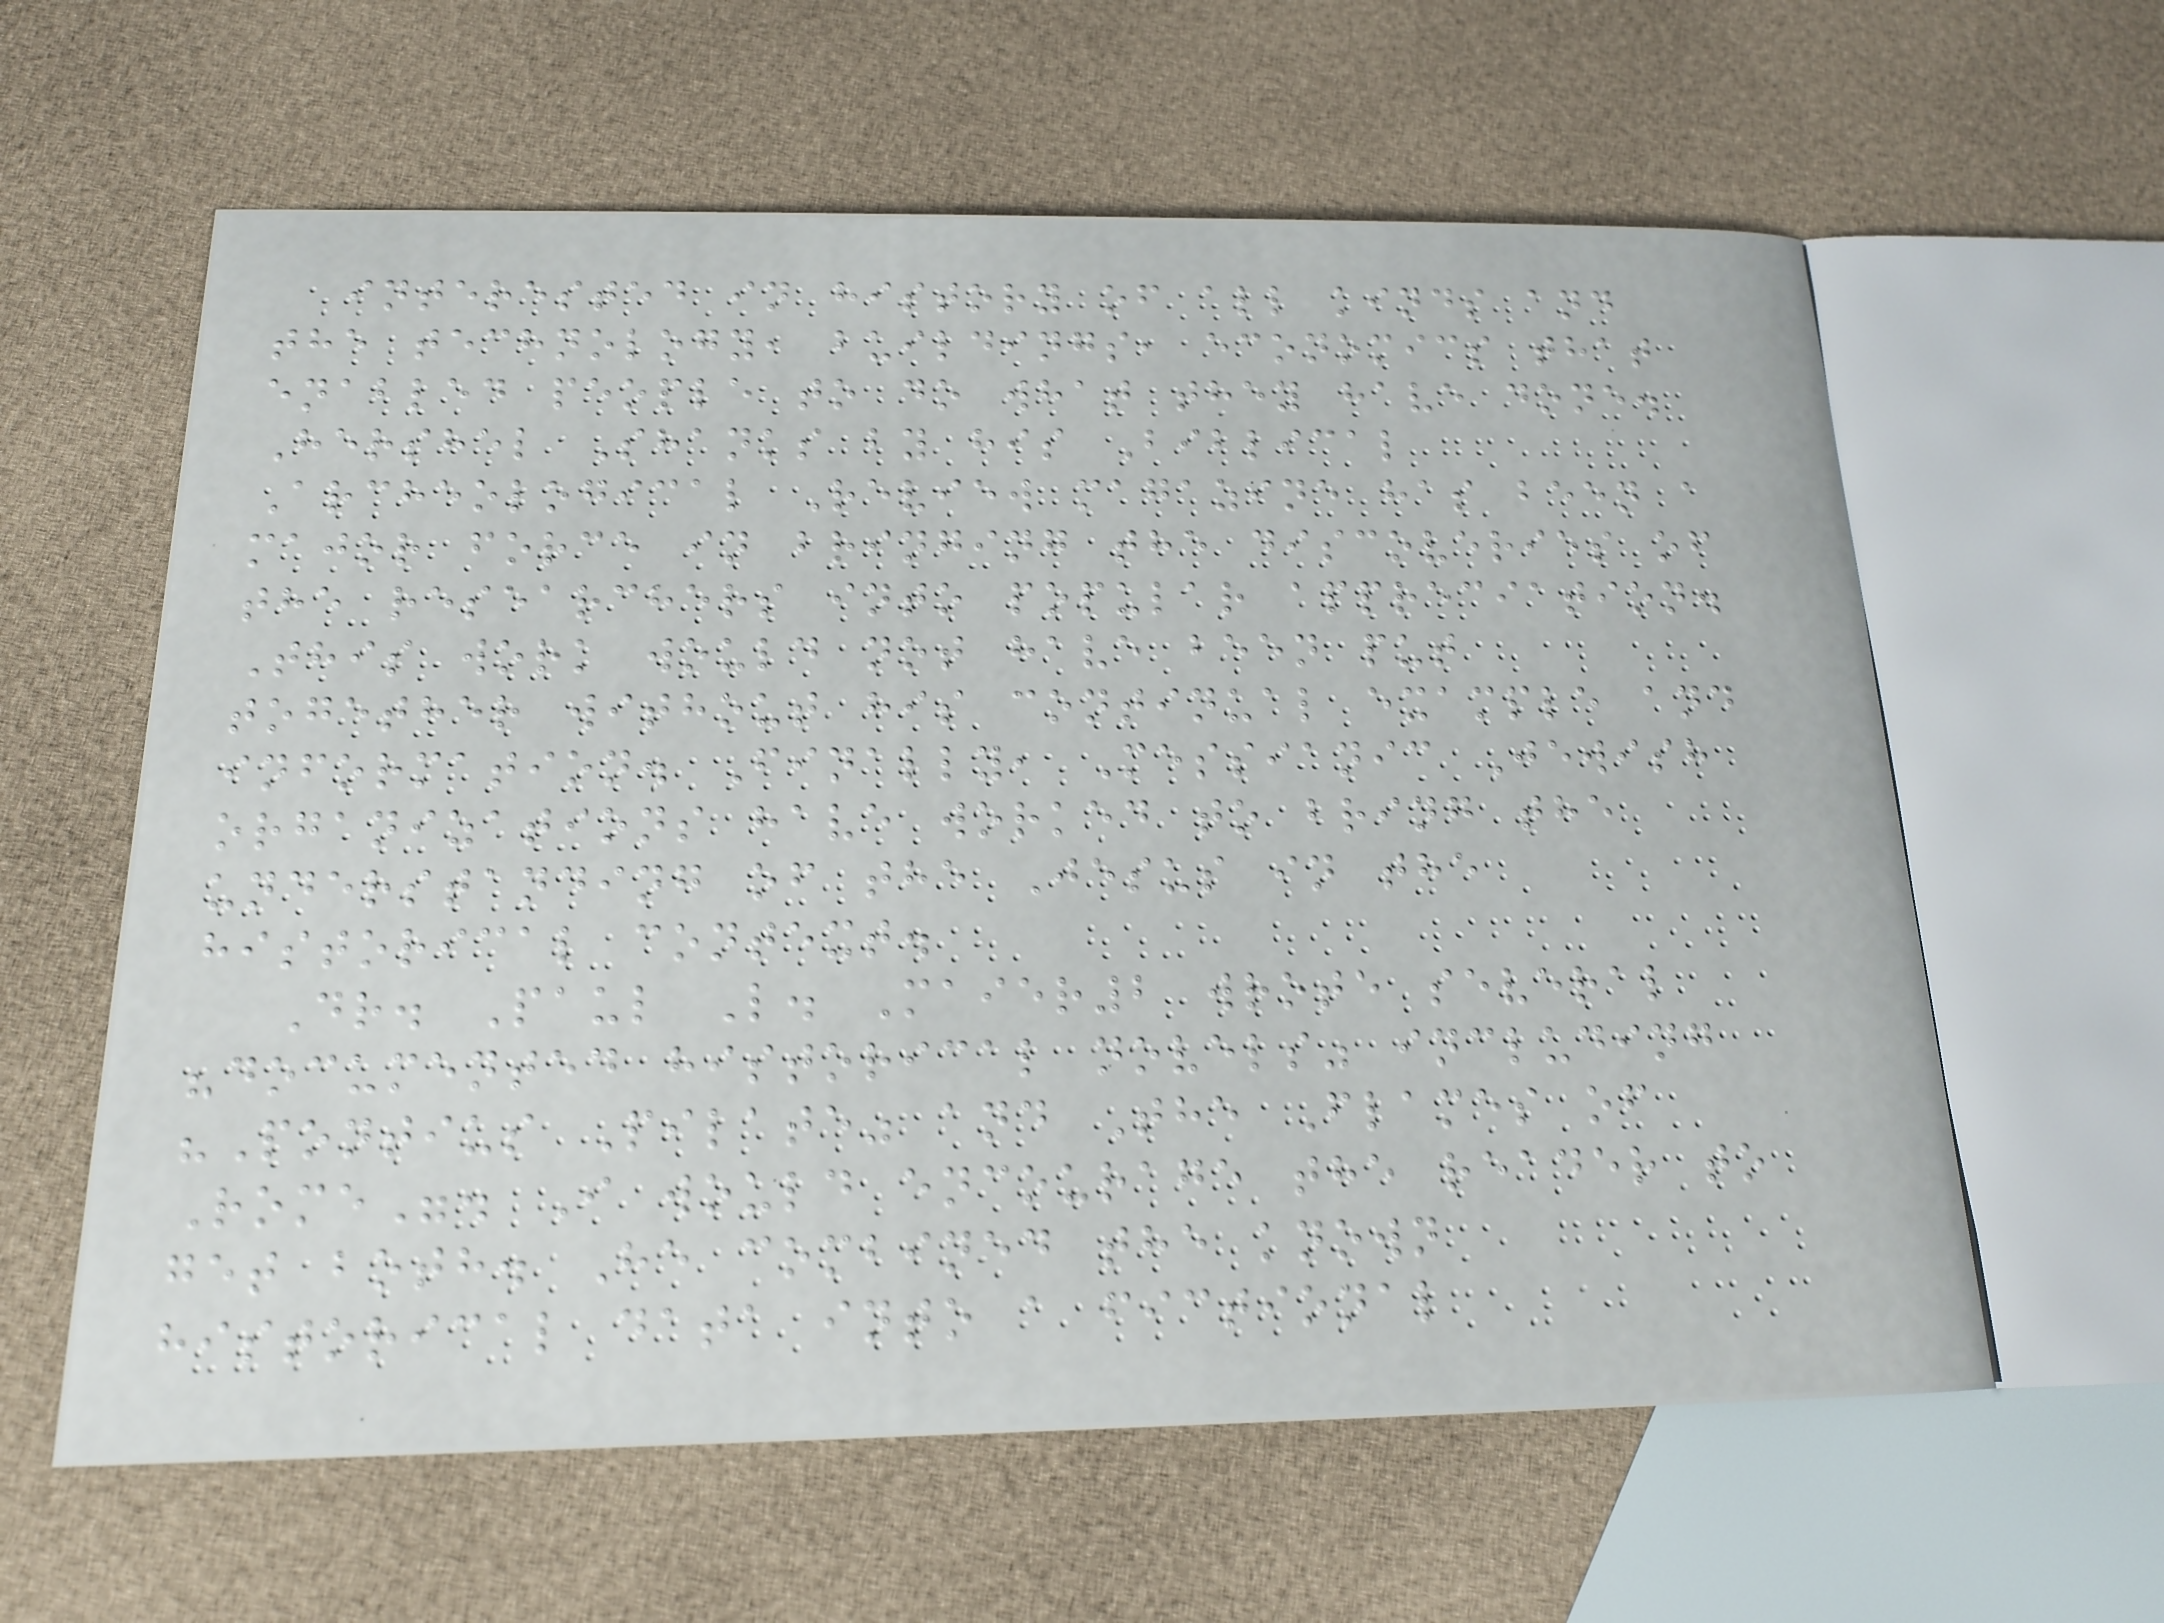interested in history of all kinds and
the technology, buildings, economics that
enabled people to do what they have done.
Hershel Shanks by his Biblical
Archeological Review magazine has been a
major force in bringing the discoveries of
the researchers into popular appreciation.
This work would not have been put
together without his continual example and
information. Finally, Messianic Jewish
organizations have worked to bring the
understanding of the Jesus in the
historical context.
Dr. Paul L. Maier2 wrote several
"documented historical novels" including
"Pontius Pilate" and The Flames of
Rome". I would encourage the reader to
get both. He combined the known
historical data into a fictional
